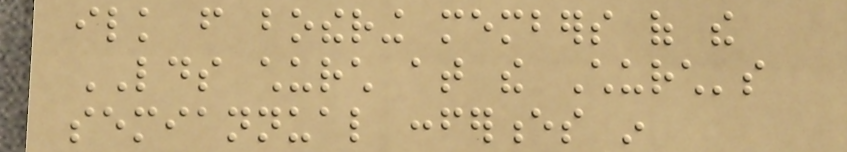ilk from bothering members of the
LDS church at the Church's
semiannual conferences in
